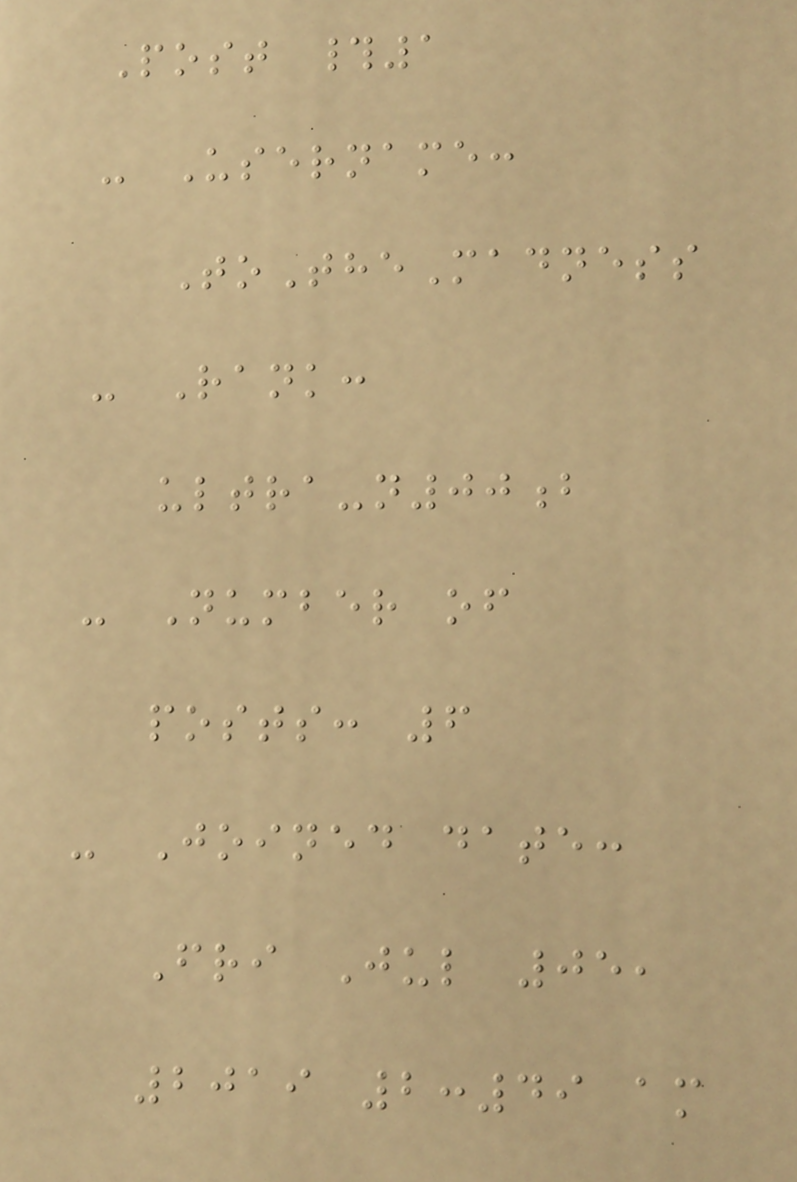Post #1
- Username:
ToTheMadness
- Rank:
ultra-n00b
- Number of
posts: 6
- Joined date:
Fri Jul 05,
2019 2:49 am
